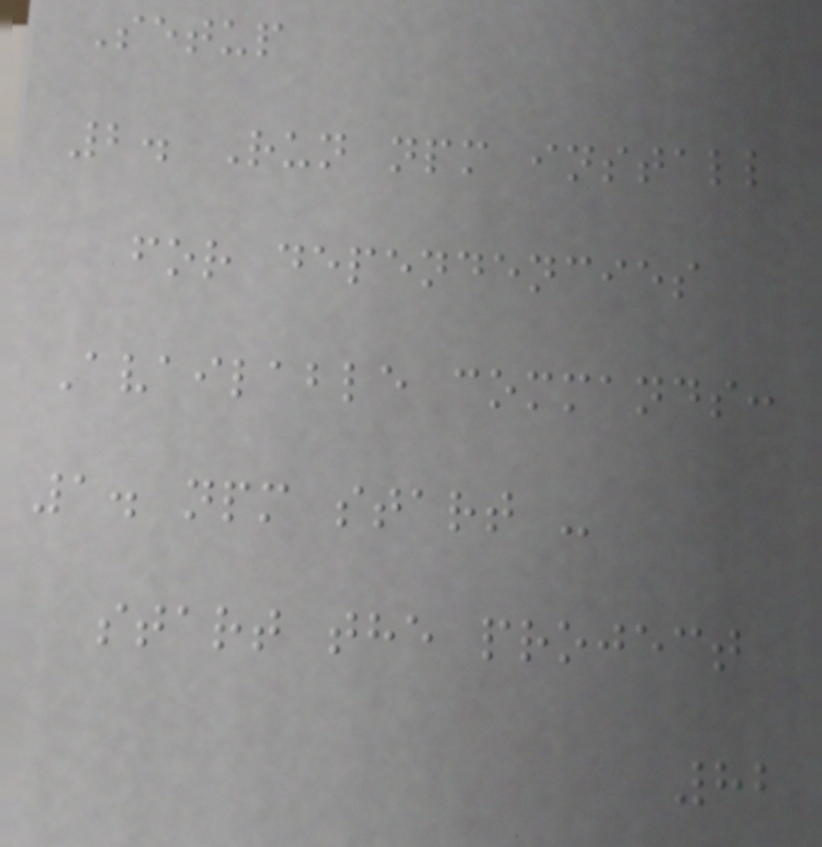Setup
2. Run npm install
for dependencies
Available commands:
1. npm start -
start the project
82
